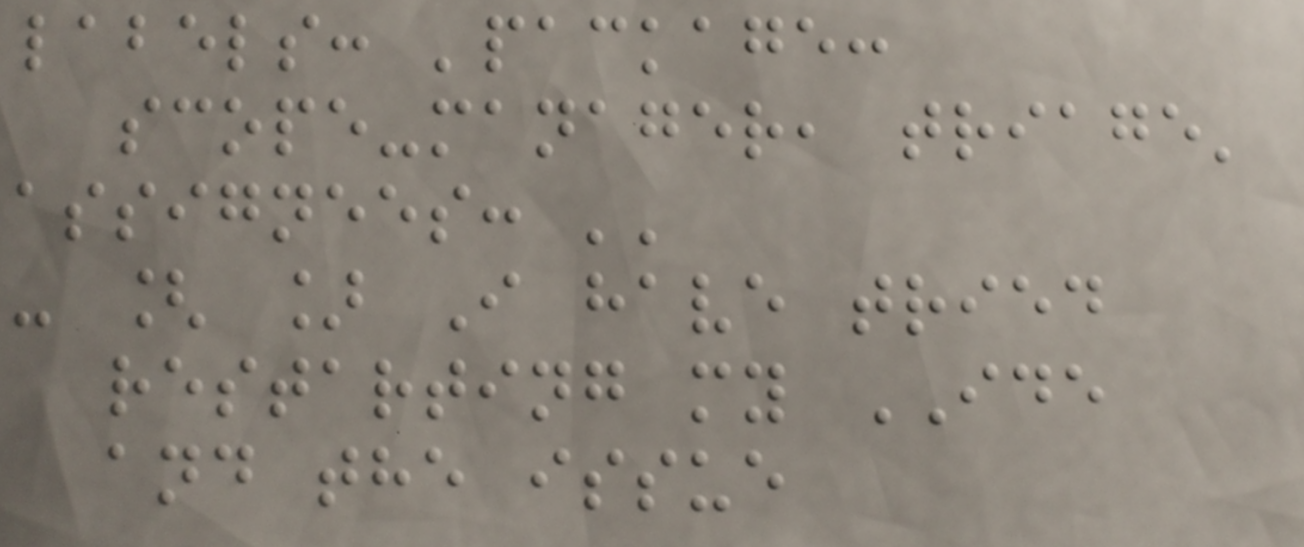labels: 'package:
scope-manager, triage'
assignees: ''
- [ ] I have tried
restarting my IDE
and the issue
